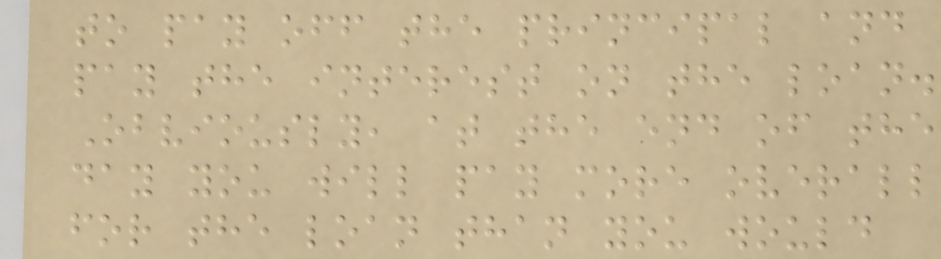to pay off the principal and
pay the interest on the loan.
Obviously, at the end of the
day you will pay more overall
for the loan than you would
